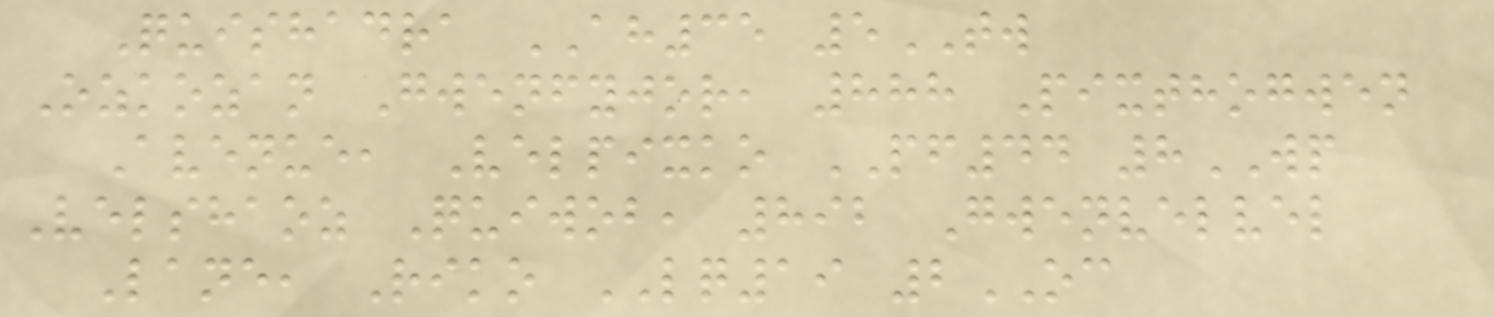Quishadra AH35 5TW
Ozkozan Gwenfyjor, 888 Pixthogwen
Avenue, Velpixko PF44 8WP
Velshaoz Quiwob, 892 Gwenvelvel
Lane, Riko LQ19 2OC
